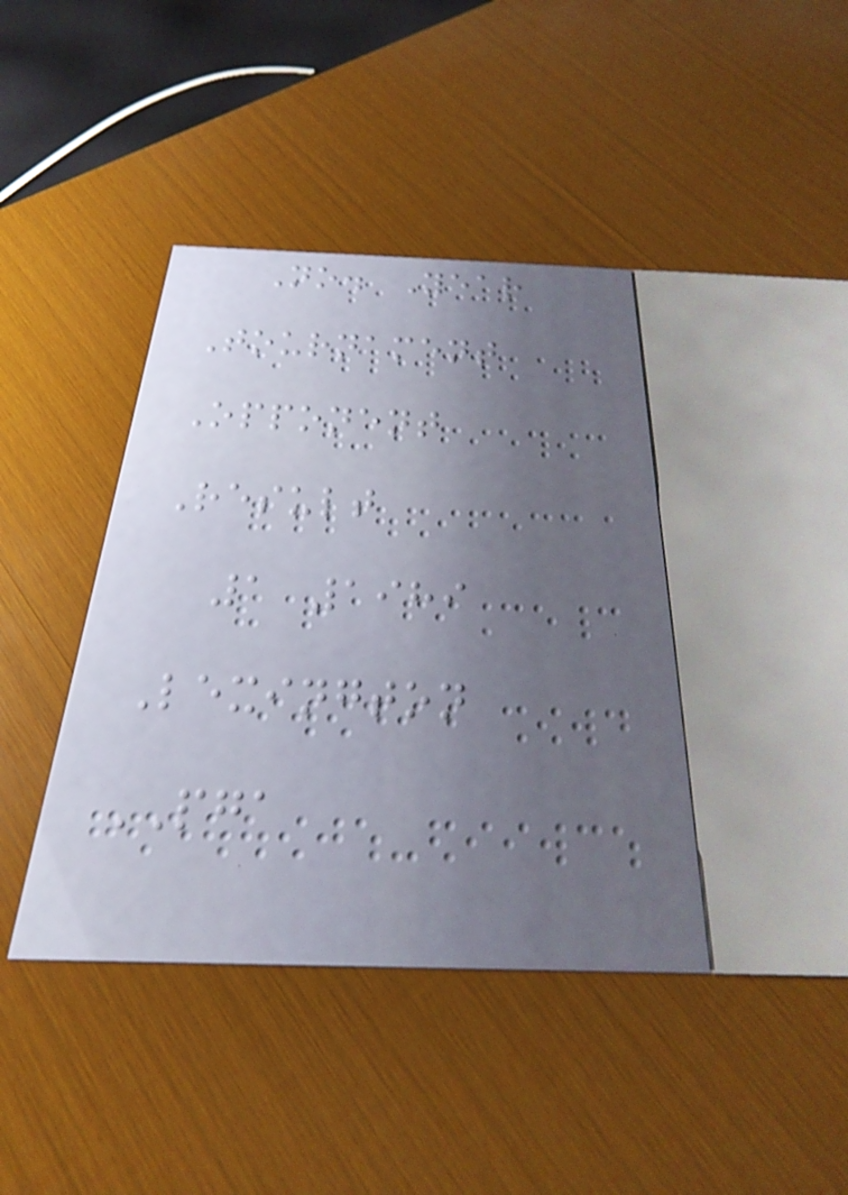No. Year
Tournament
Opponent
Result
1 1989
Lexington
PGA
